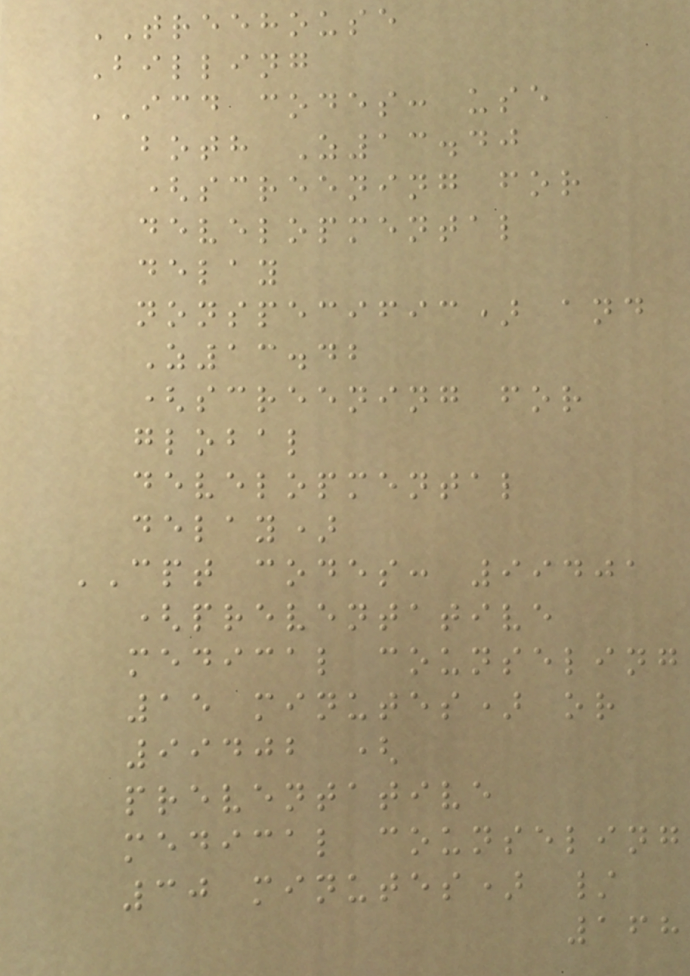TREEHOUSE
Billing
ICD codes: use
both Z13.40
(screening for
developmental
delay
nonspecific) and
Z13.42
(screening for
global
developmental
delay)
CPT codes: 99401
(preventative
medical counseling
15 minutes) or
99402 (
preventative
medical counseling
30 minutes) /
168
